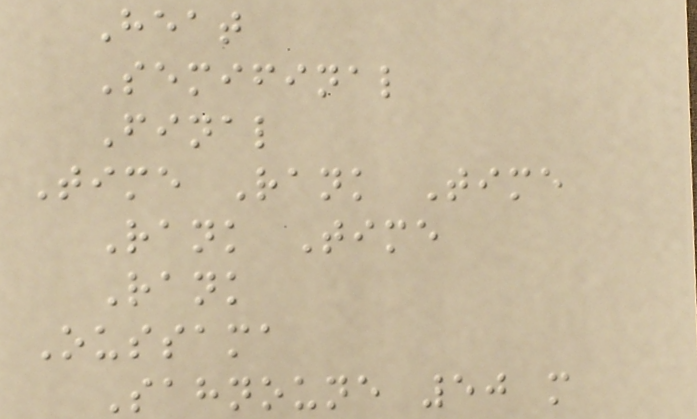Heat
Semifinal
Final
Time Rank Time
Rank Time
Rank
Oussama
Sahnoune 50 m
